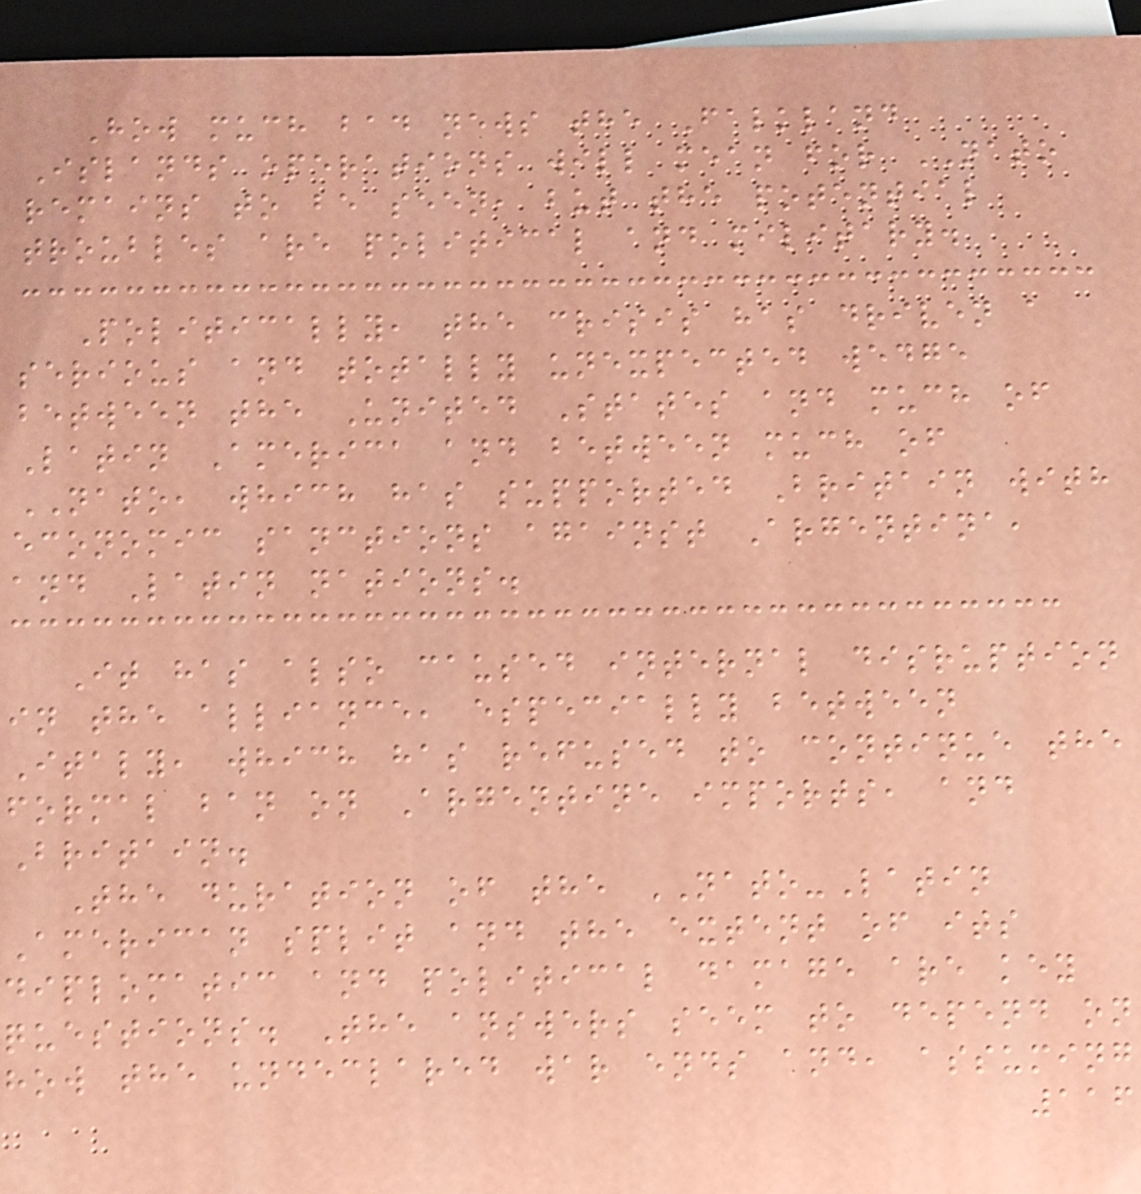How much bad news the Falkland
Islands operations will mean for NATO
remains to be seen, but the potential
troubles are political and military.
Politically, the crisis has driven a
serious and totally unexpected wedge
between the United States and much of
Latin America and between much of
NATO, which has supported Britain with
economic sanctions against Argentina,
and Latin nations.
It has also caused internal disruption
in the alliance, especially between
Italy, which has refused to continue the
formal ban on Argentine imports, and
Britain.
The duration of the NATO-Latin
American split and the extent of its
diplomatic and political damage are key
questions. The answers seem to depend on
how the undeclared war ends and, assuming
116
